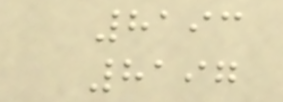8193
8197
